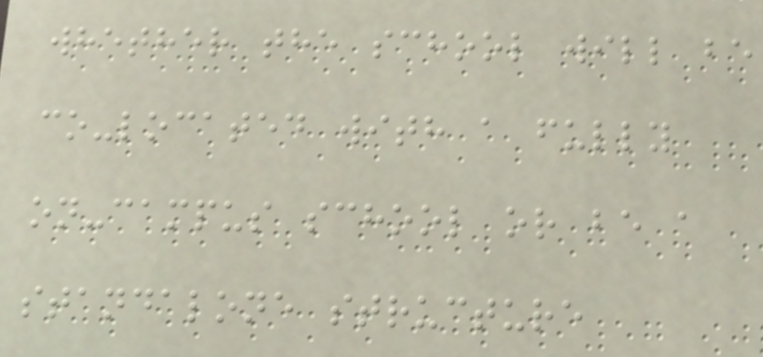whether the school will be
co-located with a fully
on-campus school or be a
standalone structure
